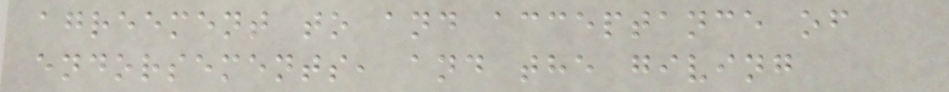agreement to and acceptance of
endorsements, and the giving
